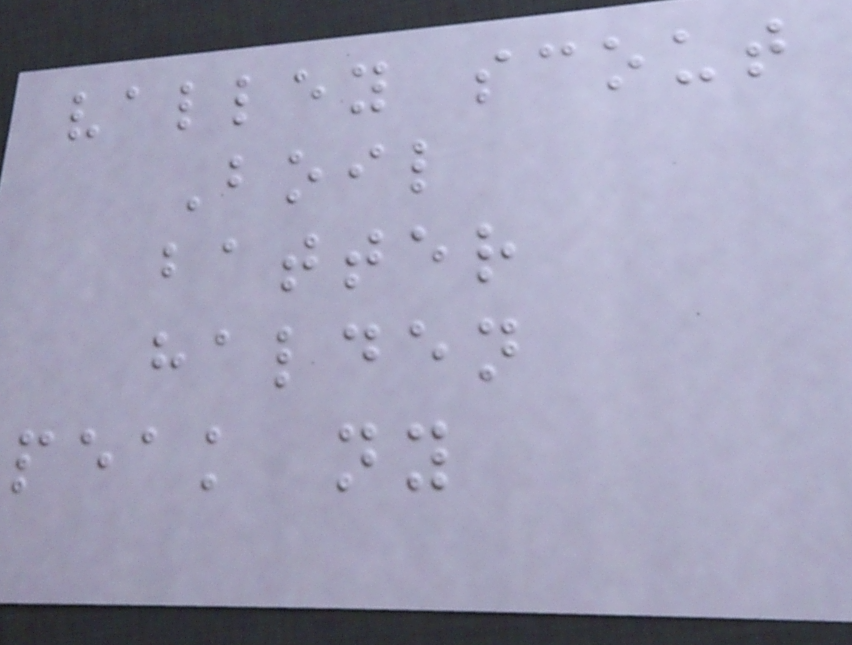valley scout
Boil
batter
halden
peak ny
